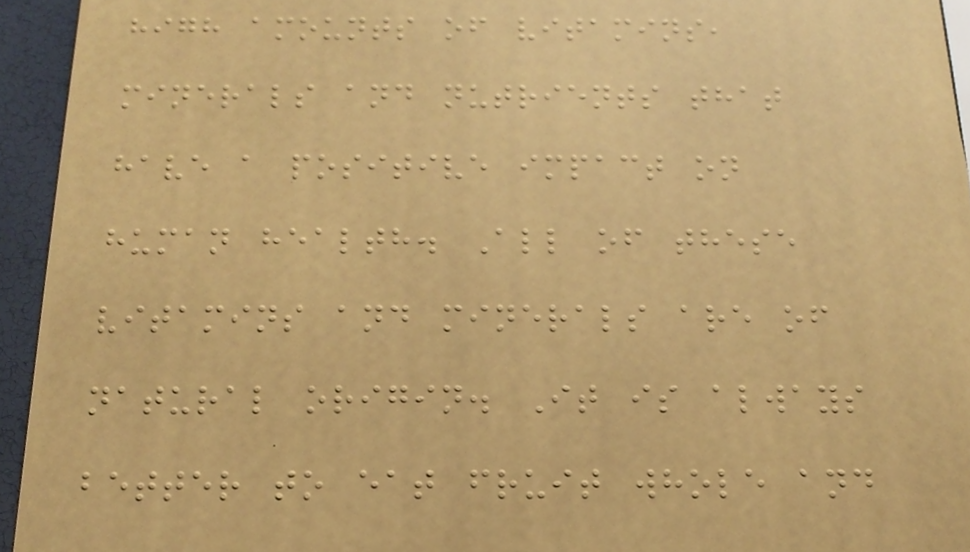high amounts of vitamins,
minerals and nutrients that
have a positive impact on
human health. All of these
vitamins and minerals are of
natural origin. It is always
better to eat fruit whole and
